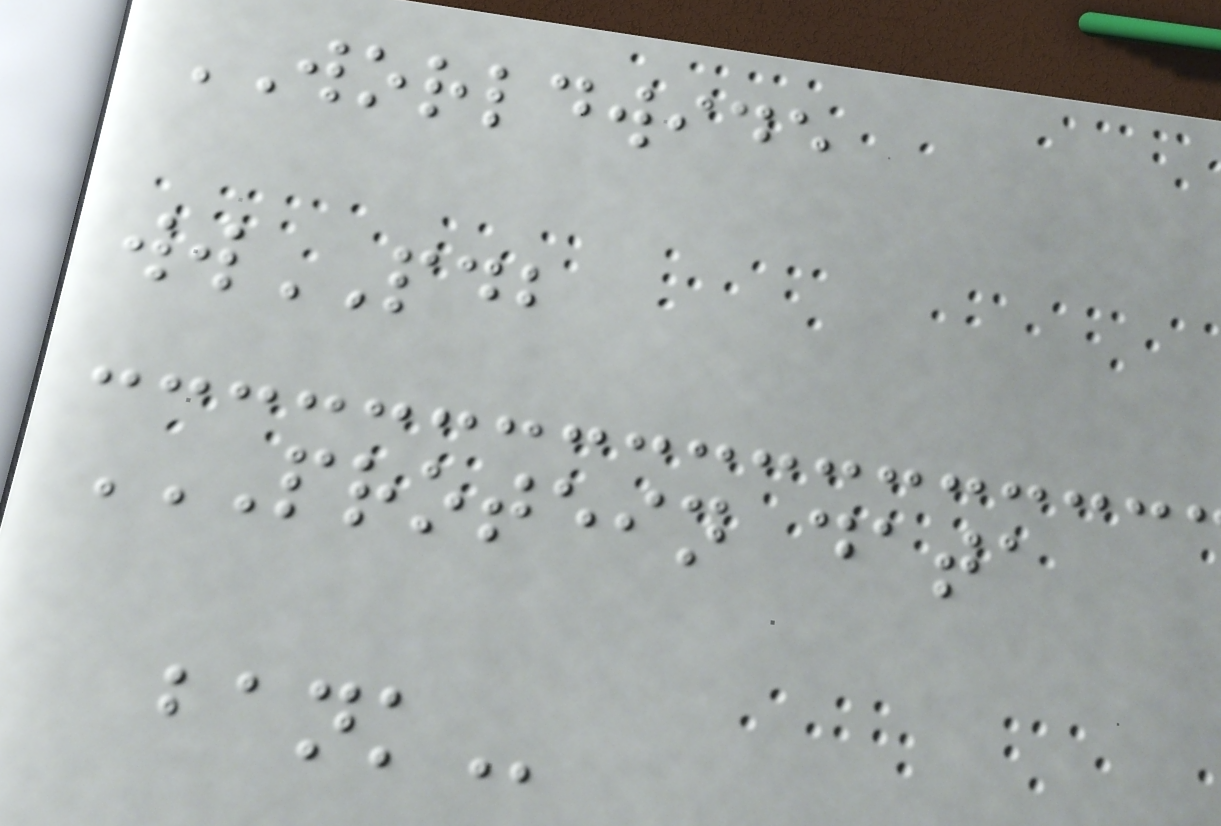WORLDWIDE
wwPDB
PROTEIN DATA
BANK
